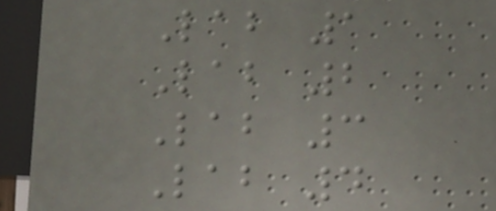Lab 1
Lab 2
Lab 3
Lab 4
